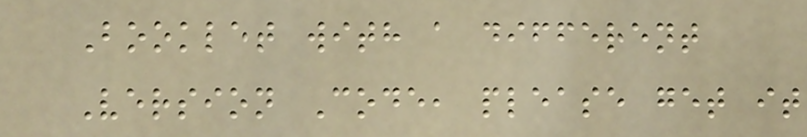Booklet with a different
Version Code, please get it
